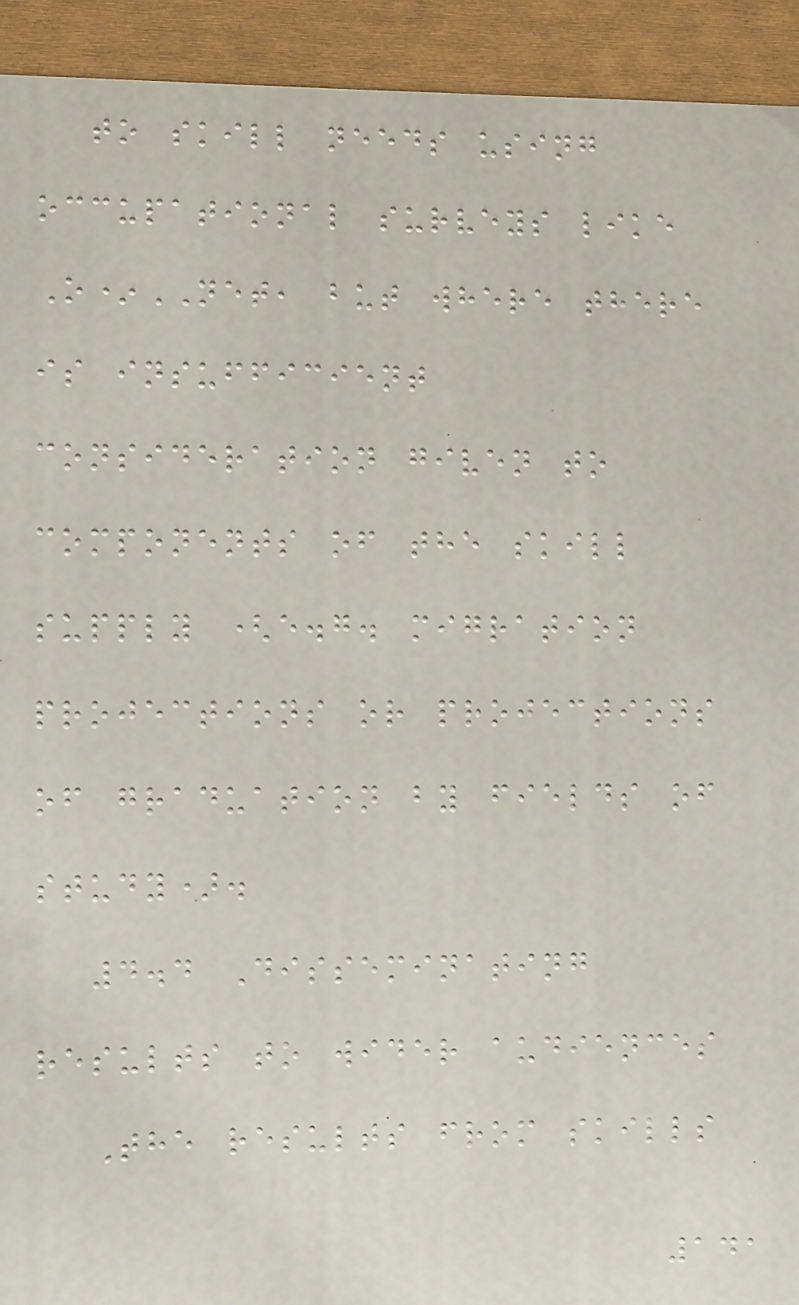to skill needs using
occupational surveys like
O*NET, but where there
is insufficient
consideration given to
components of the skill
supply (e.g. migration
projections or projections
of graduation by fields of
study).
4.4 Disseminating
results to wider audiences
The results from skills
141
